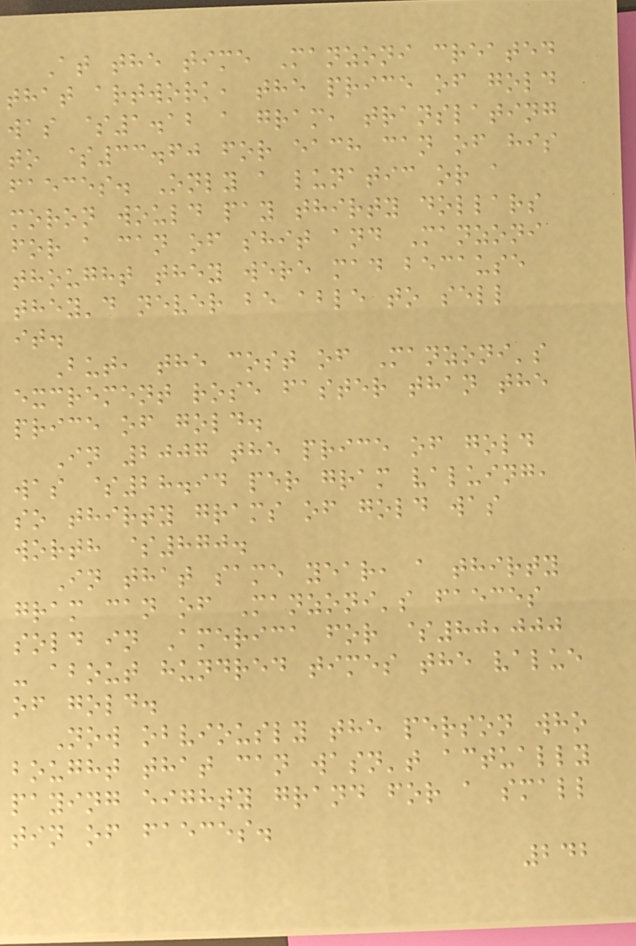At the time Manzoni created
that artwork, the price of gold
was $1.12 a gram, translating
to $33.60 for each can of his
faeces. Only a lunatic or a
moron would pay thirty dollars
for a can of shit and Manzoni
thought they were mad because
they'd never be able to sell
it.
But, the cost of Manzoni's
excrement rose faster than the
price of gold.
In 2007 the price of gold
was $28.94 per gram valuing,
so thirty grams of gold was
worth $870.
In that same year, a thirty
gram can of Manzoni's faeces
sold in America for $80,000
- about hundred times the value
of gold.
Now obviously the person who
bought that can wasn't actually
paying eighty grand for a small
tin of faeces.
242
